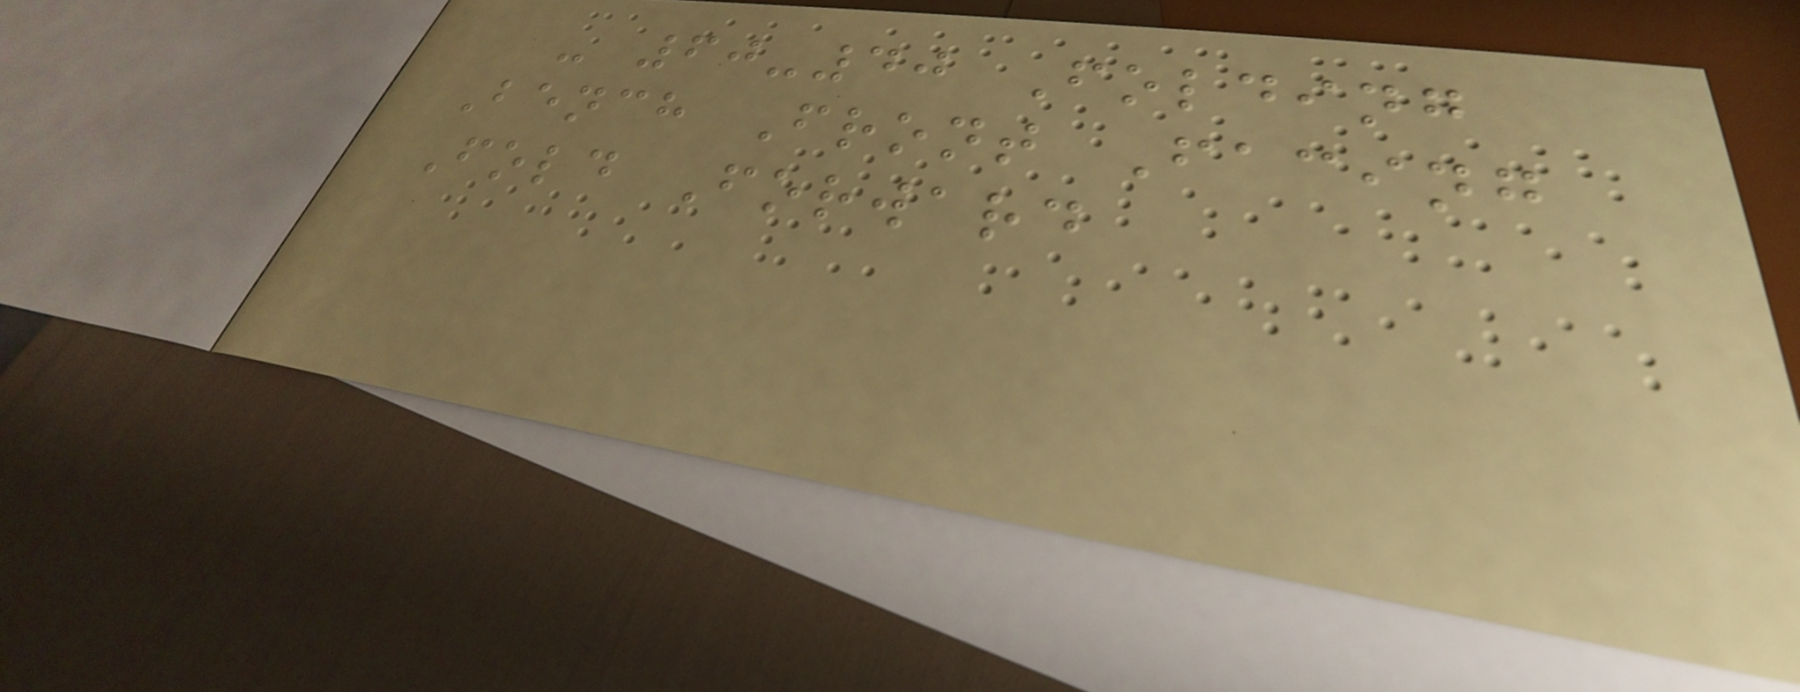- 60-40 Folding
Bench Front Facing
Fold Forward
